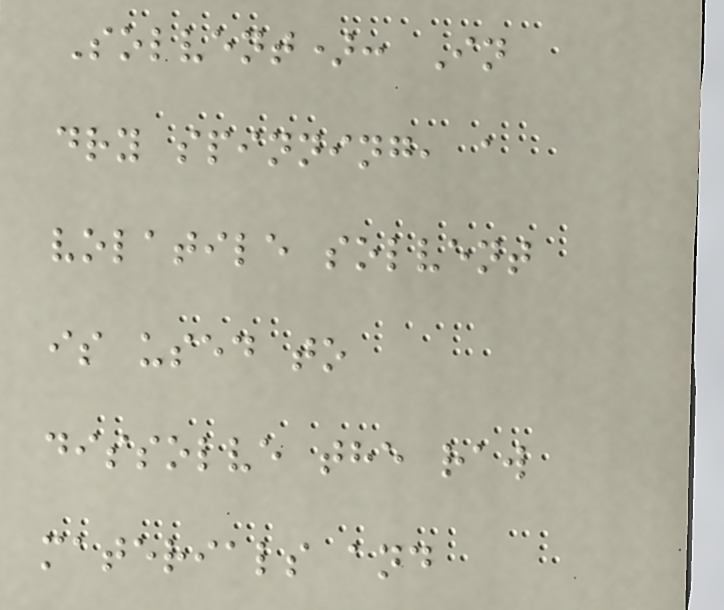Solvent): In
dry spinning, a
volatile solvent
is used to
dissolve the raw
materials and
